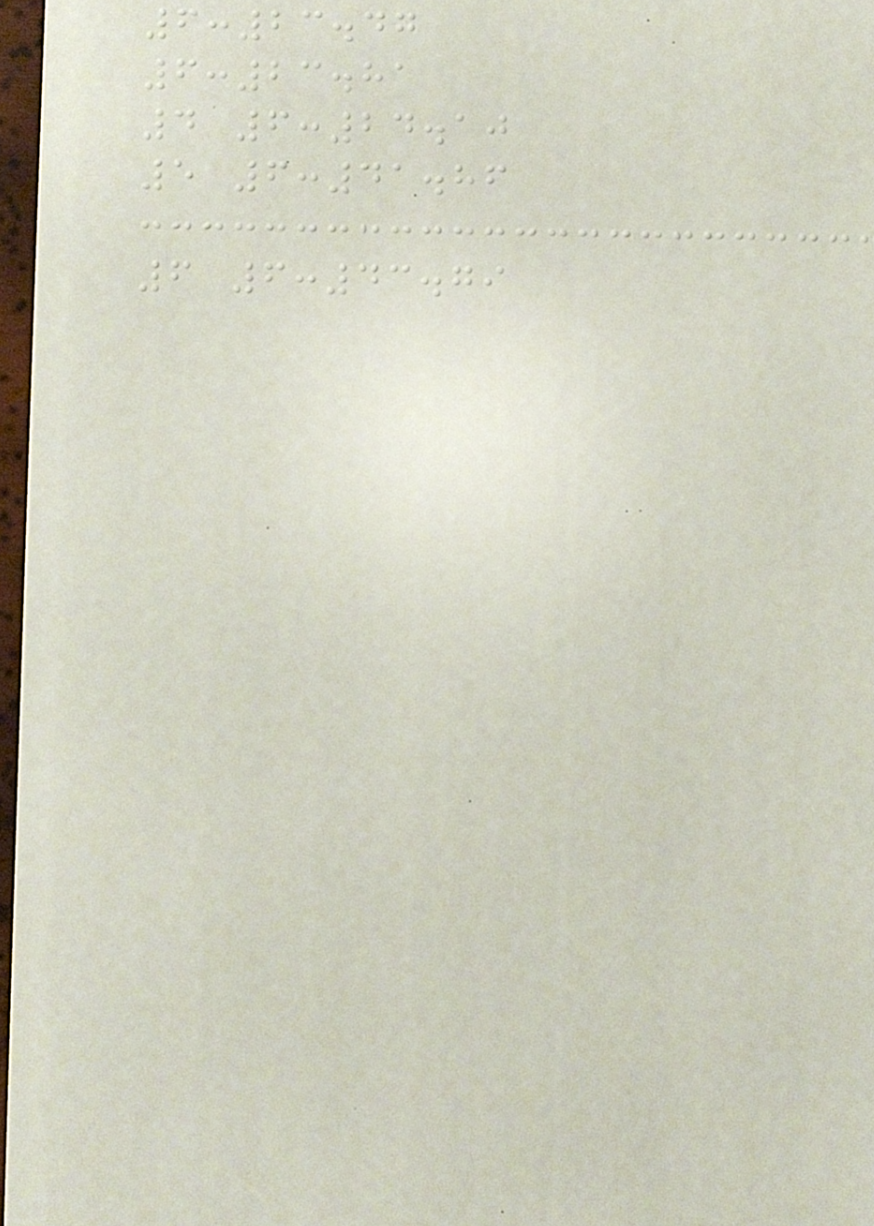6:23.47
6:23.81
4 6:24.10
5 6:41.86
6 6:43.79
